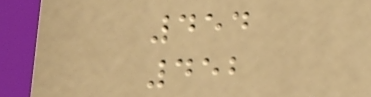454
452
